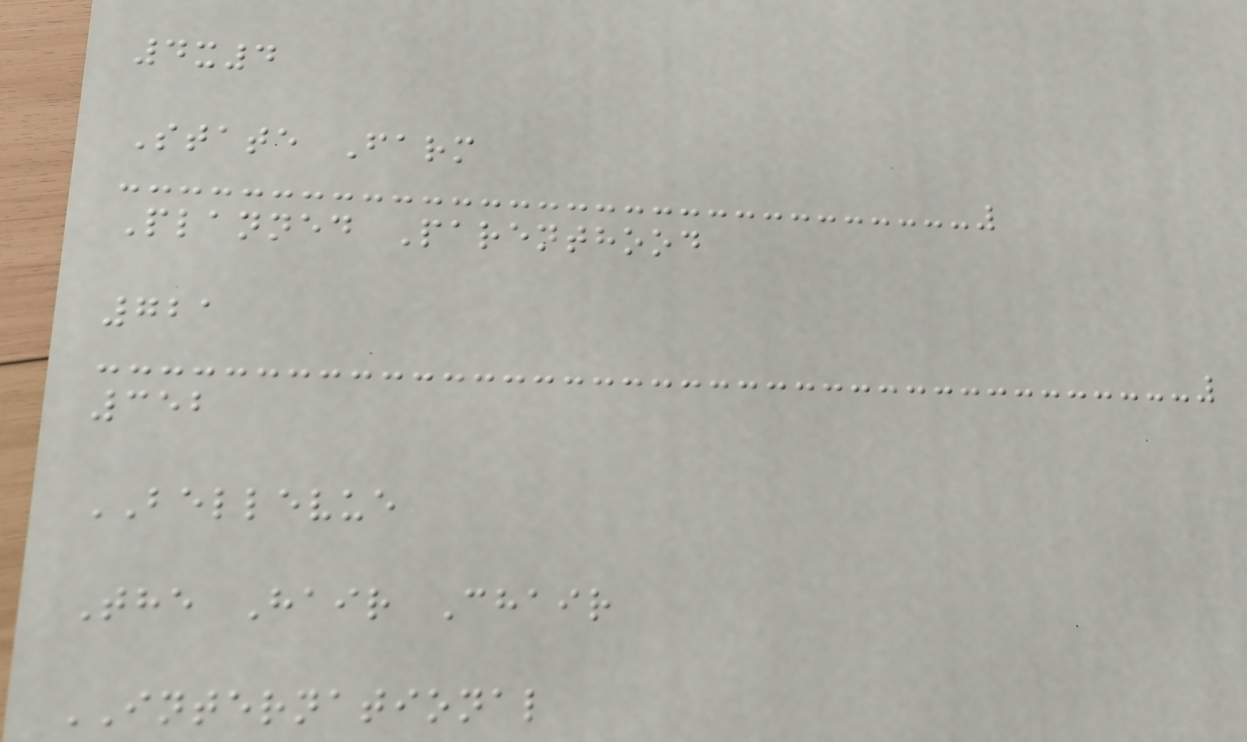4x4
State Farm
Planned Parenthood
721
352
BELLEVUE
The Hair Chair
INTERNATIONAL
